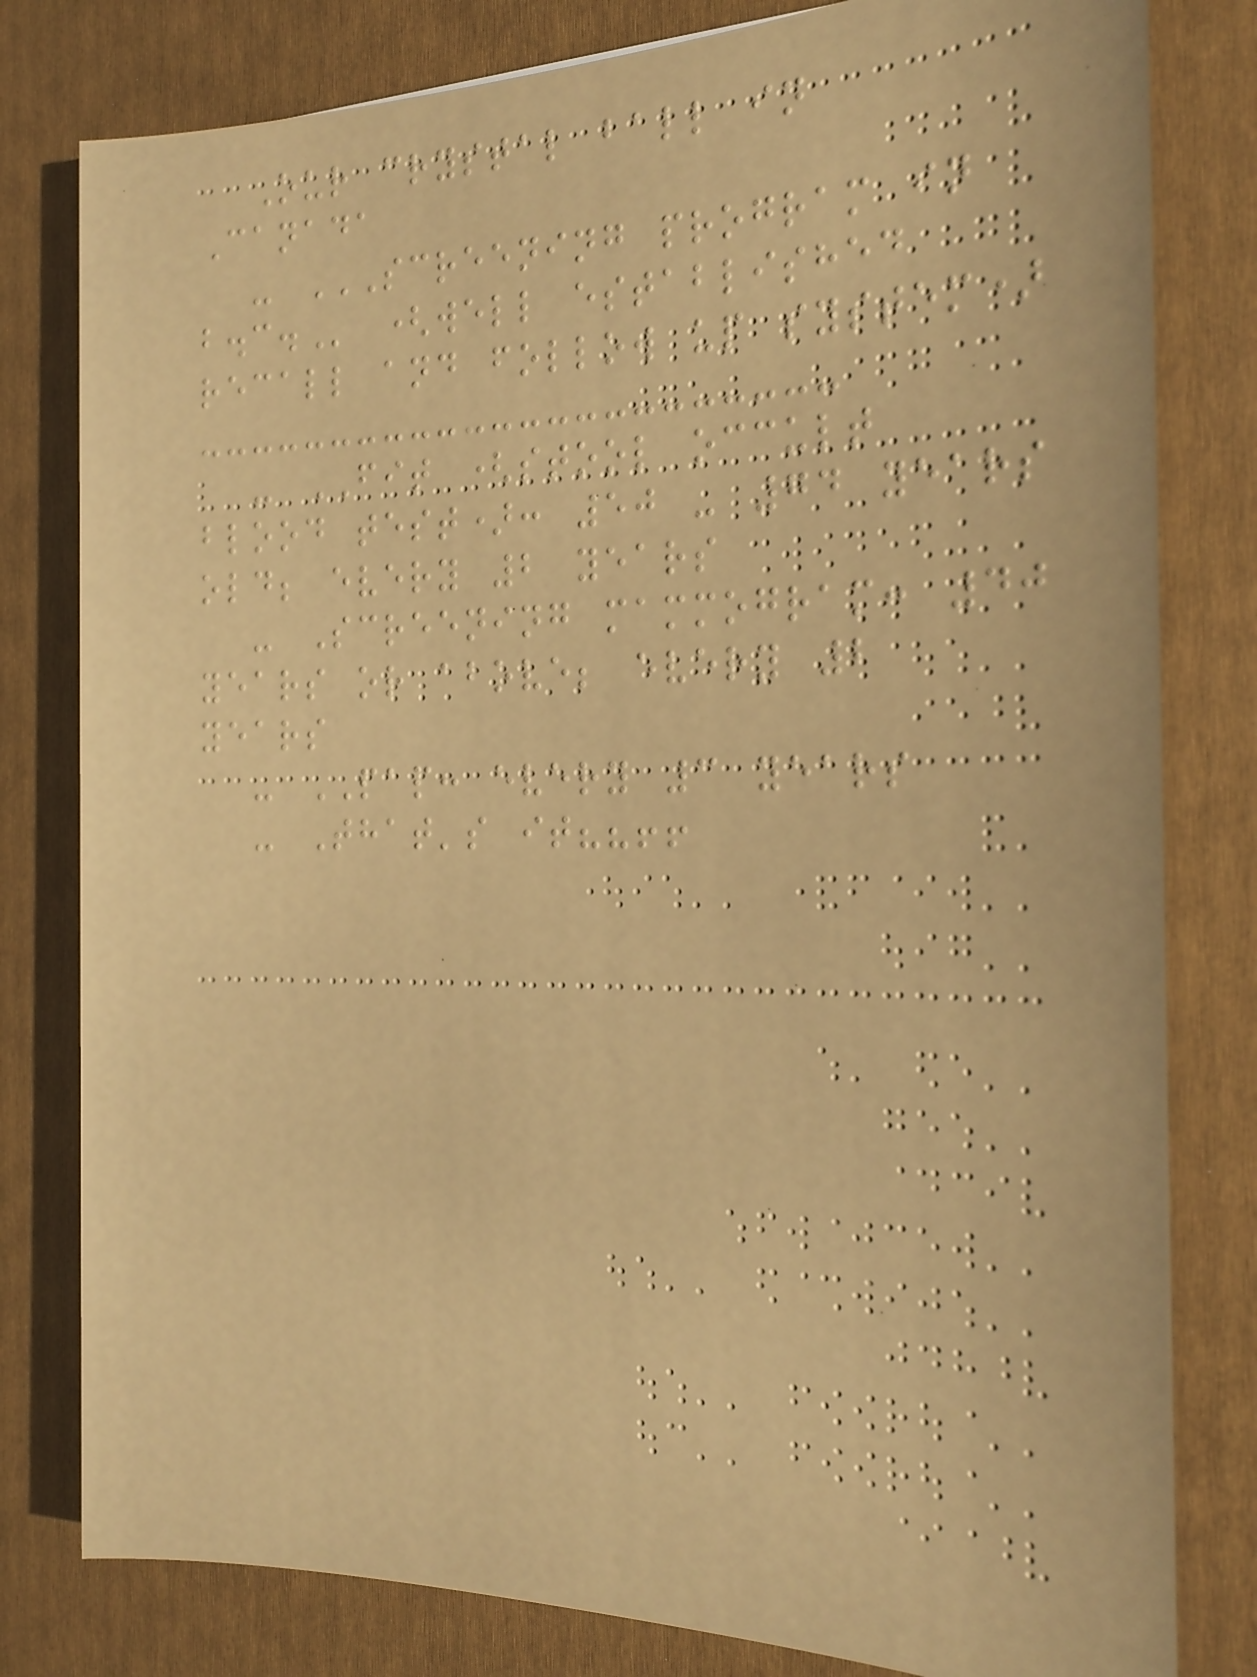Our crystal ball in
Canada
- SCREENING PROGRAM IN
B.C. (well established
recall and follow up system)
- FIT (stool occult
blood test): 50 - 74 years
old; every 2 years
- Screening mammogram: 40
years or above; every 2
years
- PAP: every 3 years
- That's it??!!
